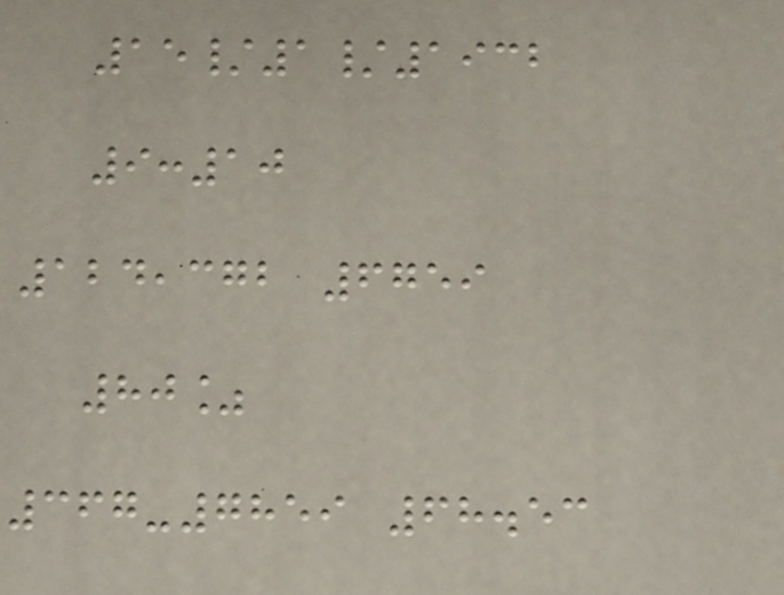15/1/1932
9:10
124,372 6759
80%
367-7859 68.53
